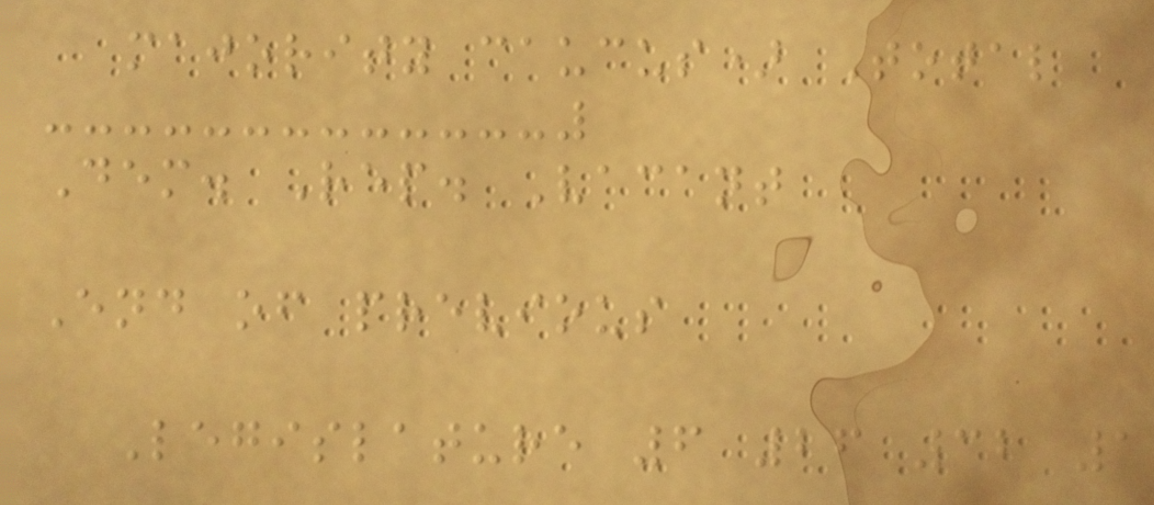majority caucus) Total
Dem. Rep. Vacant
End of previous
Legislature 6 26 32 1
